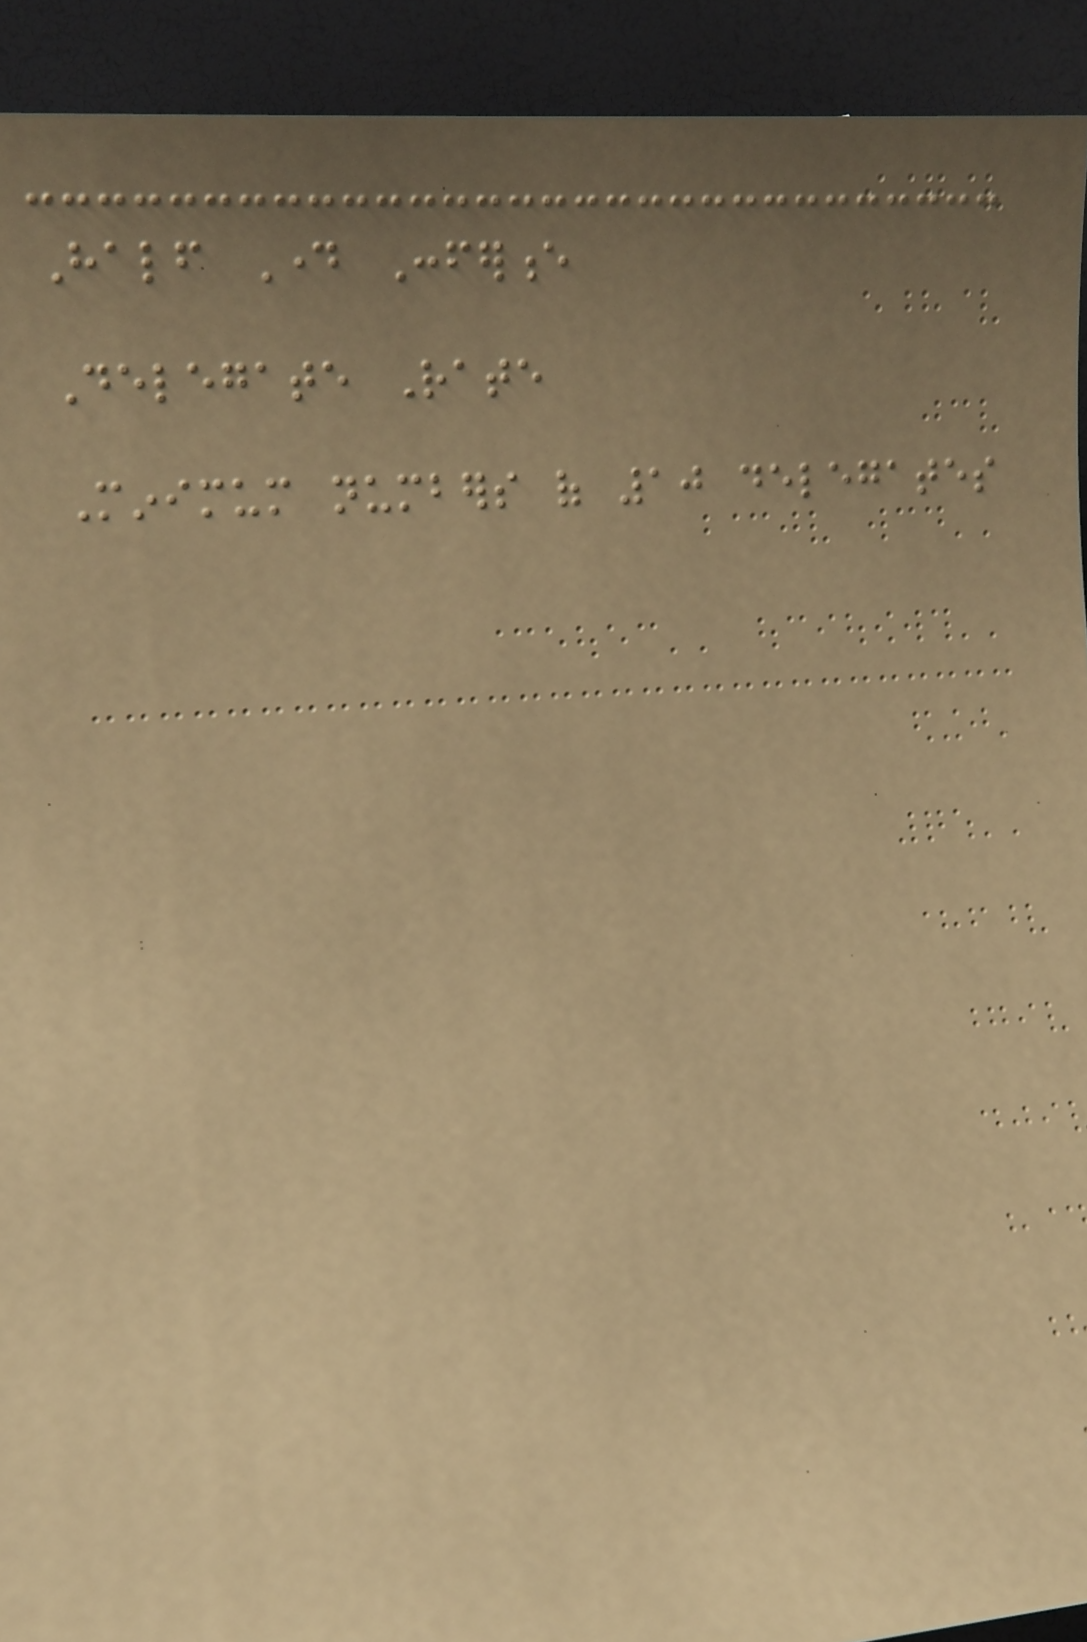Half Day Conference
Delegate Rate
Minimum numbers of 10 delegates
